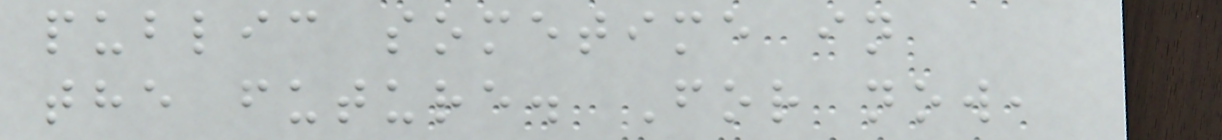public sometime in
the future. For now,
